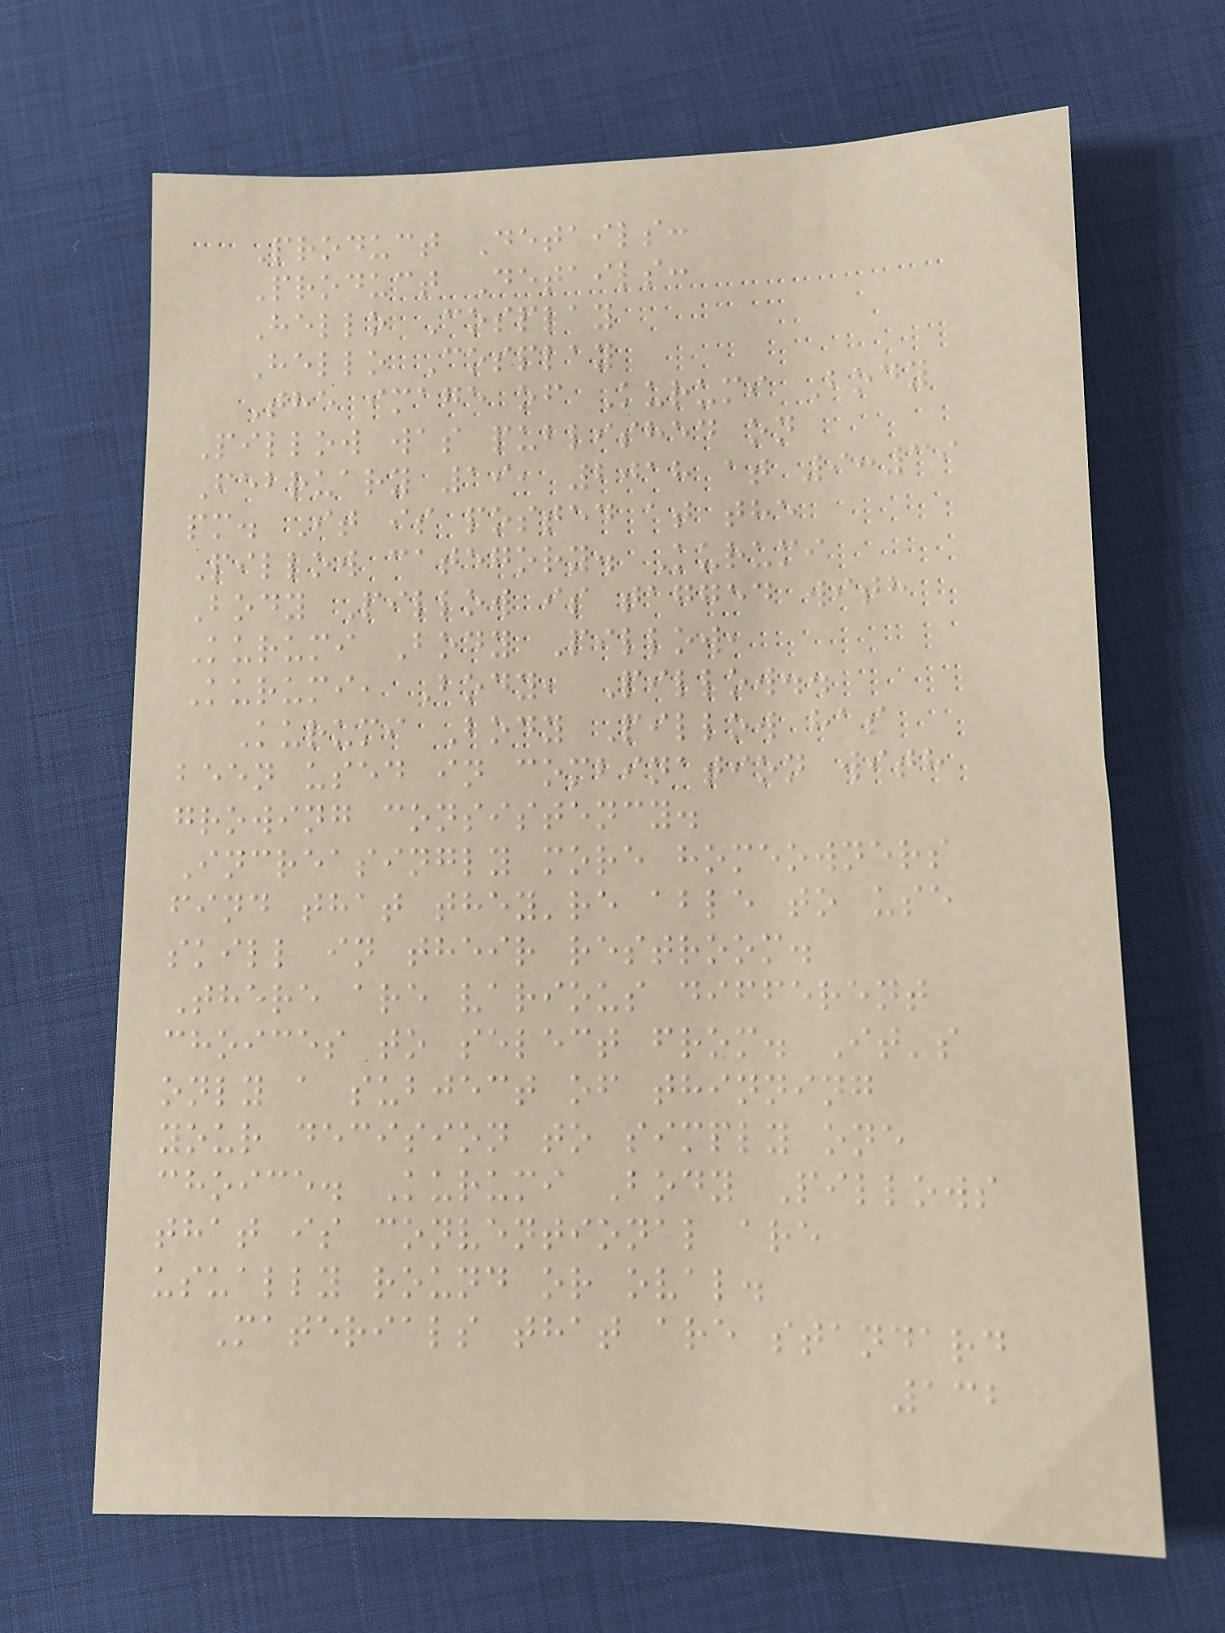Product Details:
Product Details:
Hello Cosplay
Hello Cosplay
The image of Kurumi Body
Pillow was published on
February 19, 2018 at 9:39
pm. It is posted at the
Pillow category. Kurumi
Body Pillow is tagged with
Kurumi Body Pillow,
Kurumi, Body, Pillow..
Kurumi Body Pillow has
been used in combination with
growing consistency.
Increasingly more homeowners
find that they're able to use
skill in their restroom.
There are various different
choices to select from. It's
only a subject of thinning
your decision to simply one
choice. Kurumi Body Pillows
that is conventional are
usually round or oval.
Materials that are standard
132
